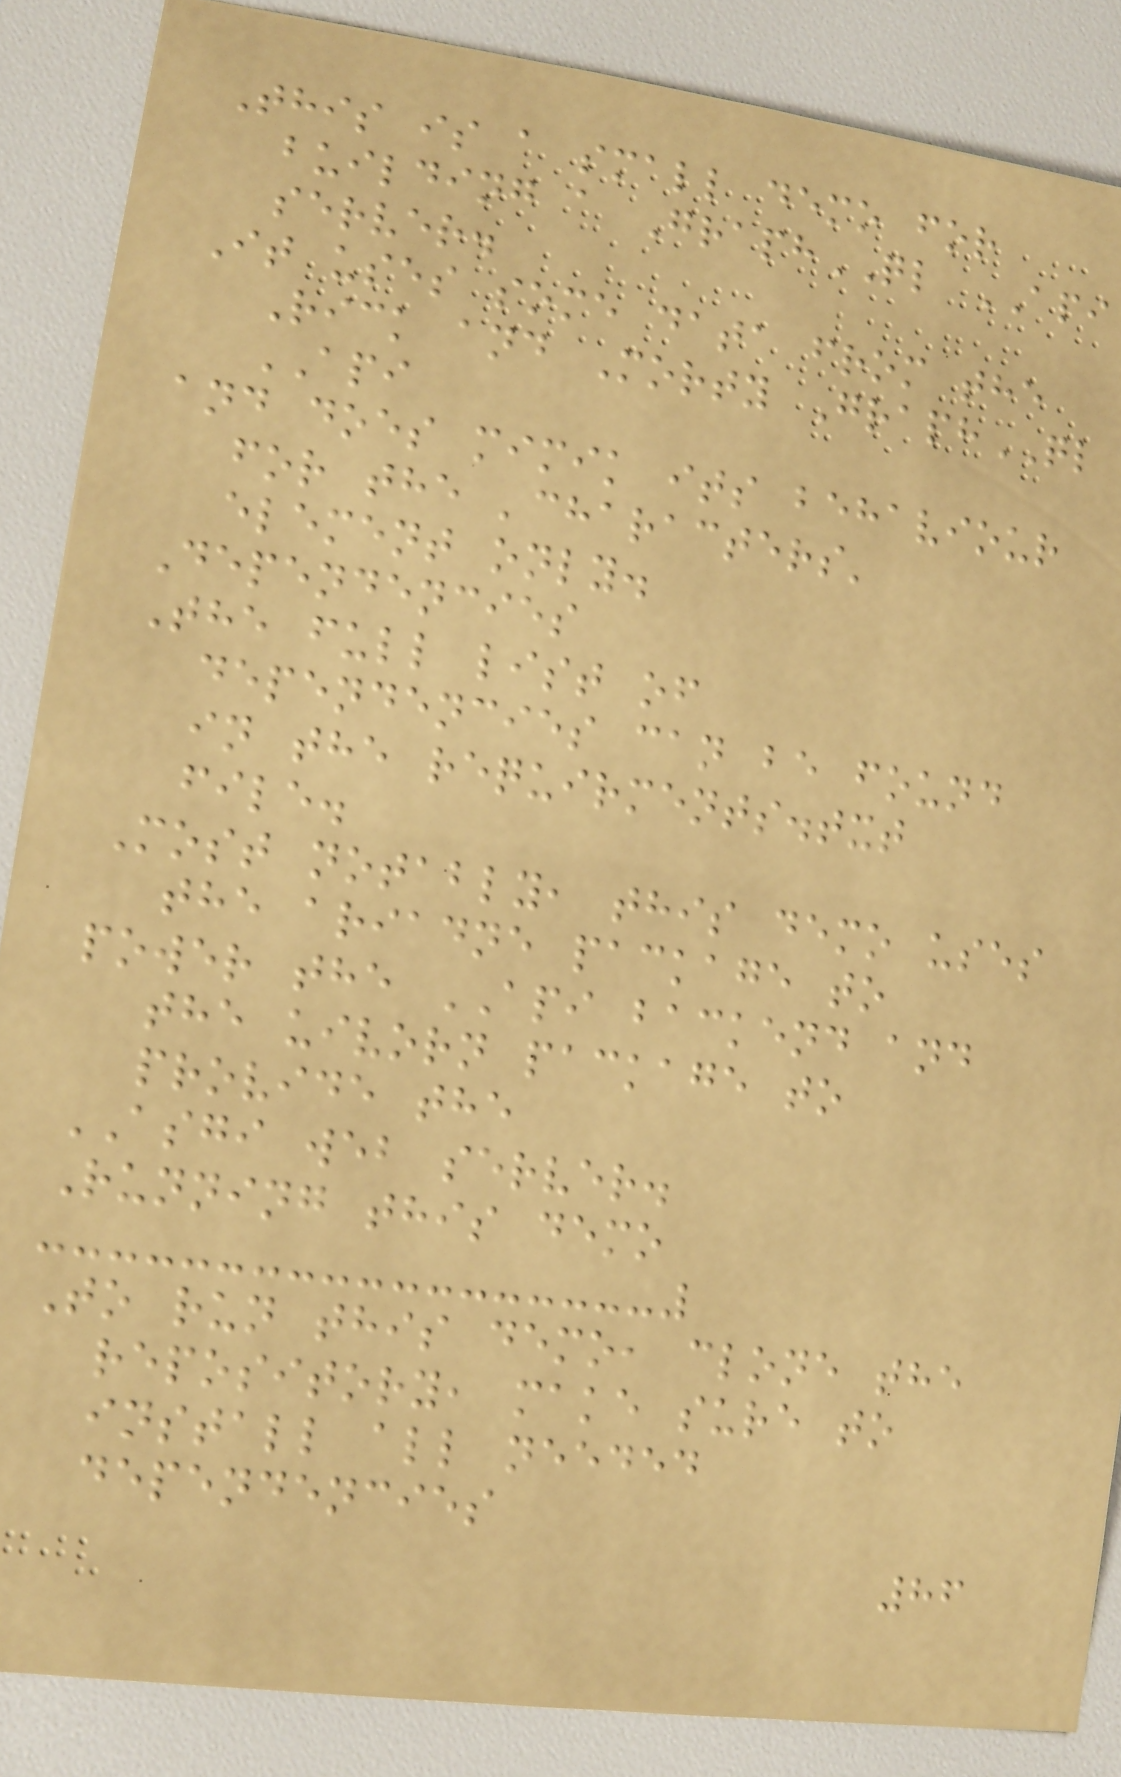This is a small demo for
building a GraphQL API
server.
It uses some data from the
Rick and Morty GraphQL
API
and does mimik its behaviour
for the 'characters'
element only.
Dependencies
The full list of
dependencies can be found
in the requirments.txt
file.
Most notably, this demo uses
the ariadne package to
power the API backend and
the uivorn package to
provide the
ASGI web server.
Running this demo
To run this demo, clone the
repository, make sure to
install all needed
dependencies
86
